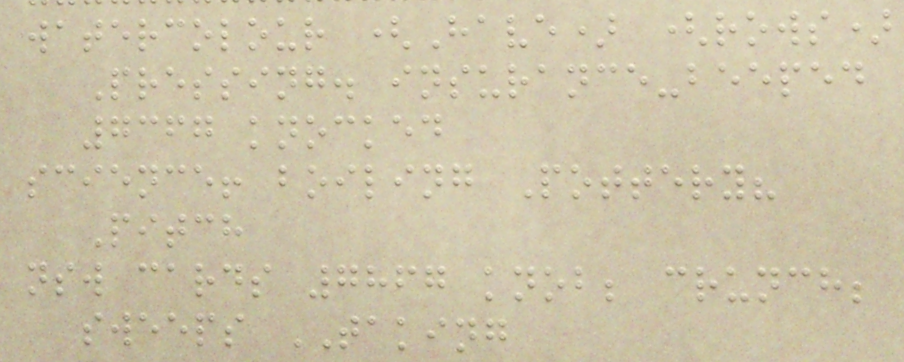watercolour (Have) (rows)
Pressing. insurance-beeped
7367 knocked
science! boiling Pottery?
Pitch
nsw cards 7867 knob; crunch;
sweeps TAKING
